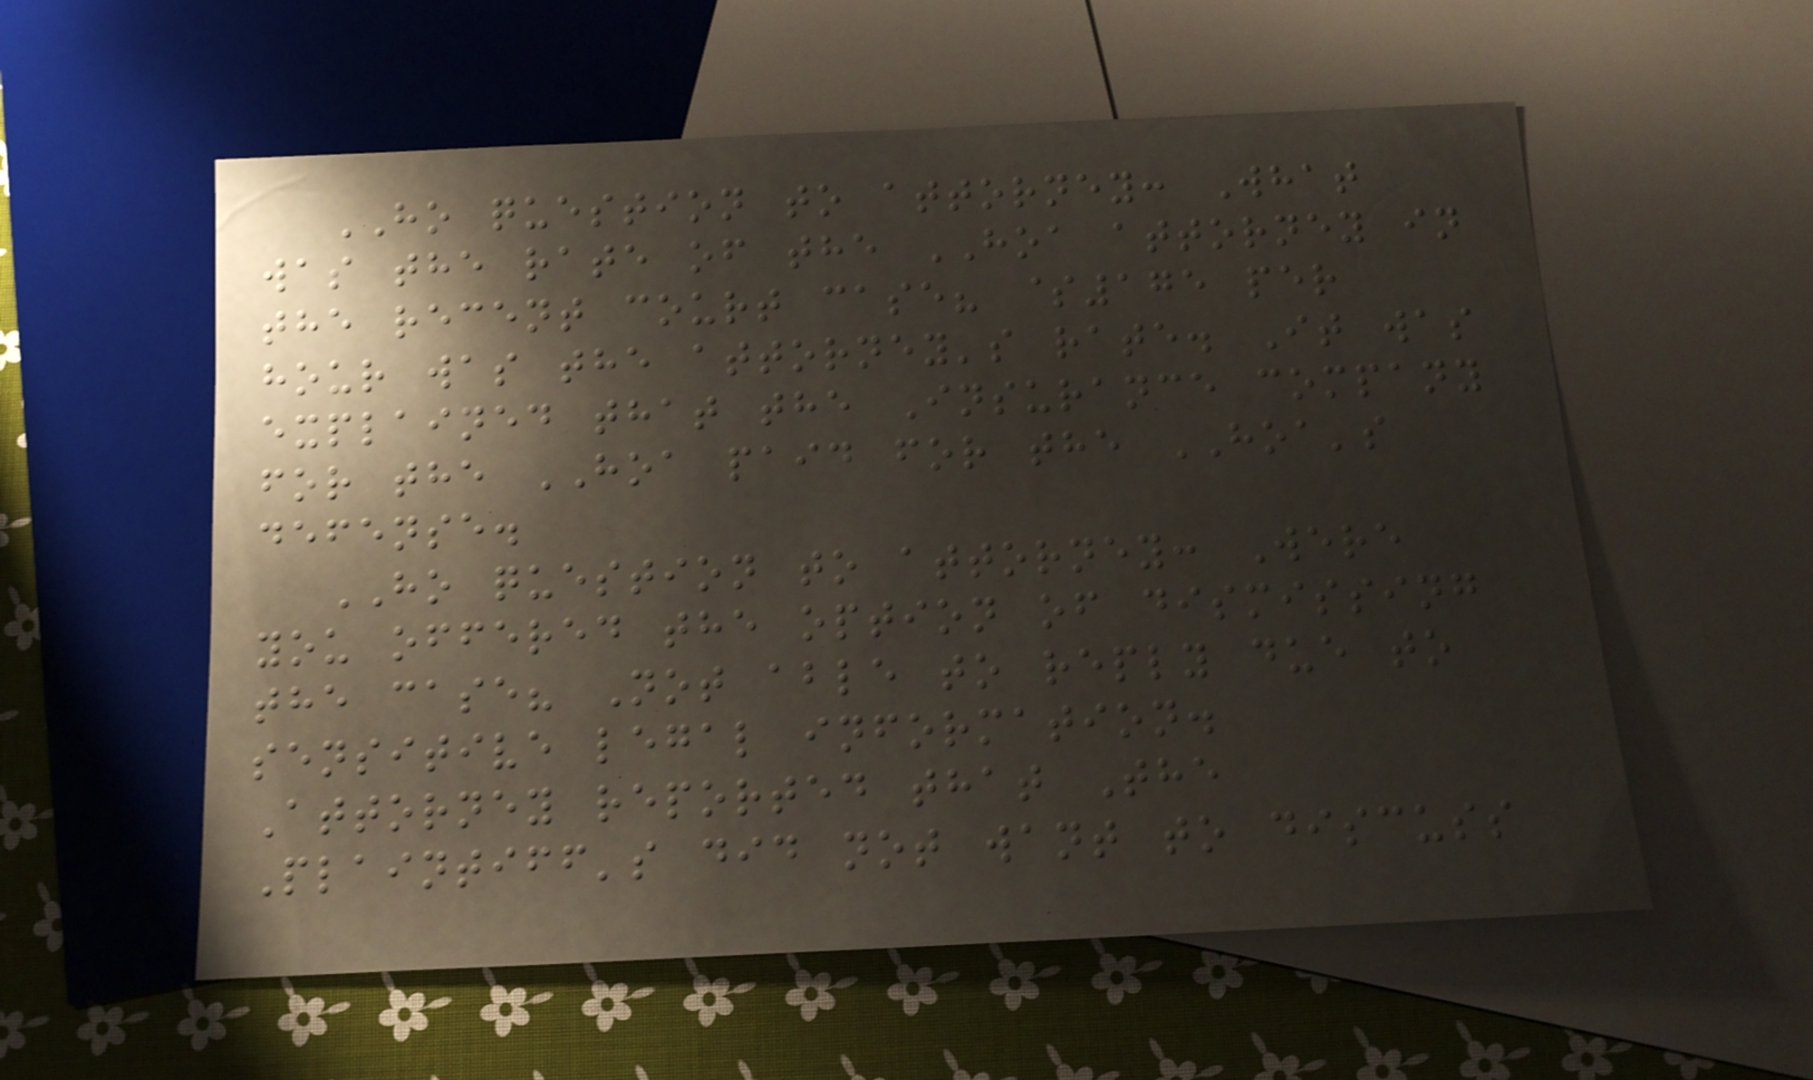HO question to attorney: What
was the rate of the HOA attorney in
the recent court case? $175 per
hour was the attorney's rate. It was
explained that the Insurance company
for the HOA paid for the HOA's
defense.
HO question to attorney: Were
you offered the option of dismissing
the case? Not able to reply due to
sensitive legal information.
Attorney reported that The
Plaintiff's did not want to discuss
